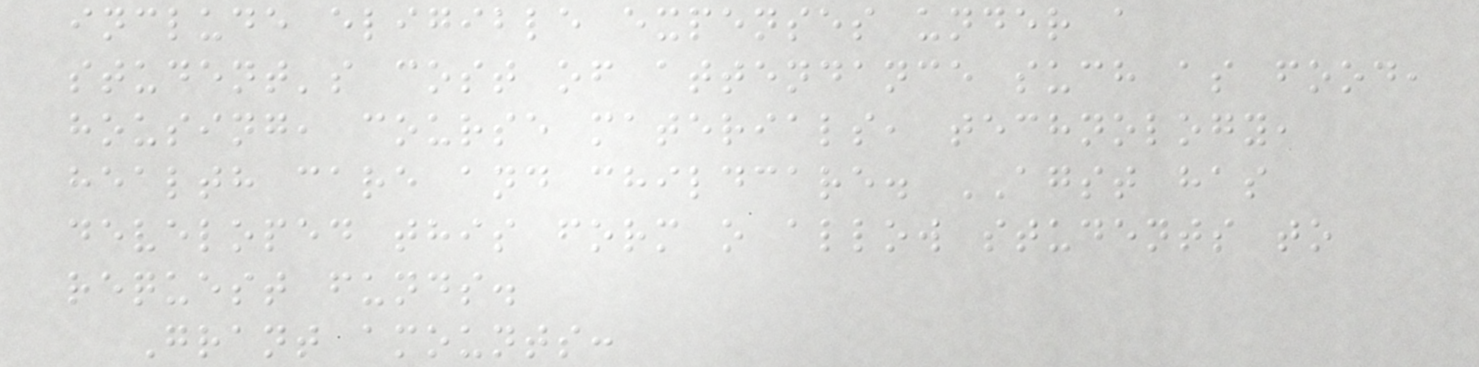include eligible expenses under a
student's cost of attendance such as food,
housing, course materials, technology,
health care and childcare. AGST has
developed this form o allow students to
request funds.
Grant amounts:
